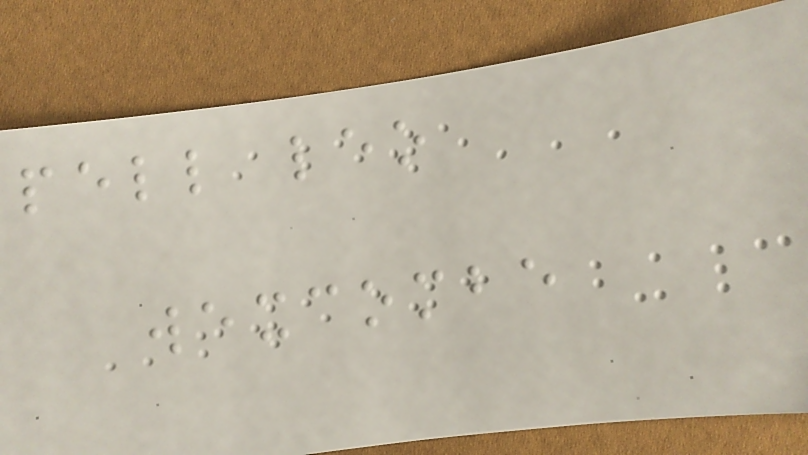pell leo
wexcombe
